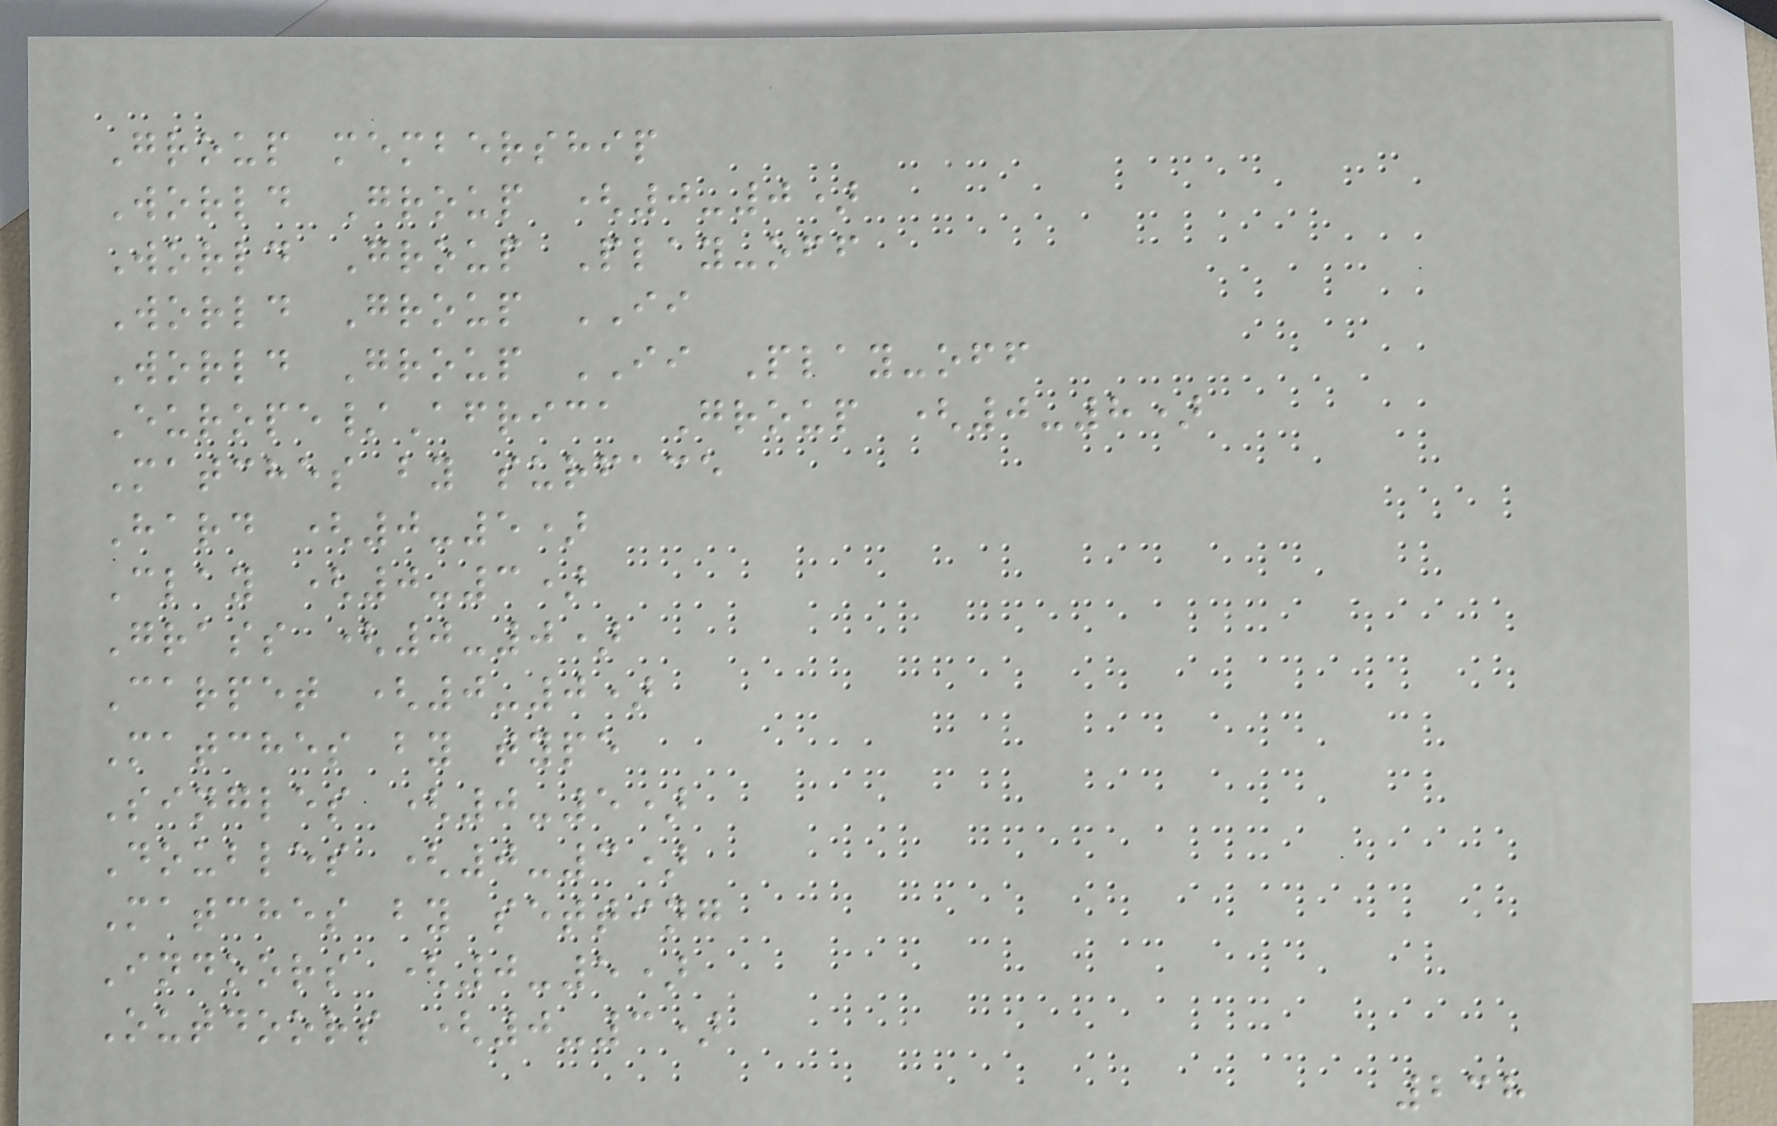Group membership
World Group (0-0)
World Group Play-off
World Group II
World Group II Play-off
Europe/Africa Group (0-8)
Matches by surface
Hard (0-5)
Clay (0-3)
Grass (0-0)
Carpet (0-0)
Matches by type
Singles (0-5)
Doubles (0-3)
Matches by setting
Indoors (0-5)
Outdoors (0-3)
238
